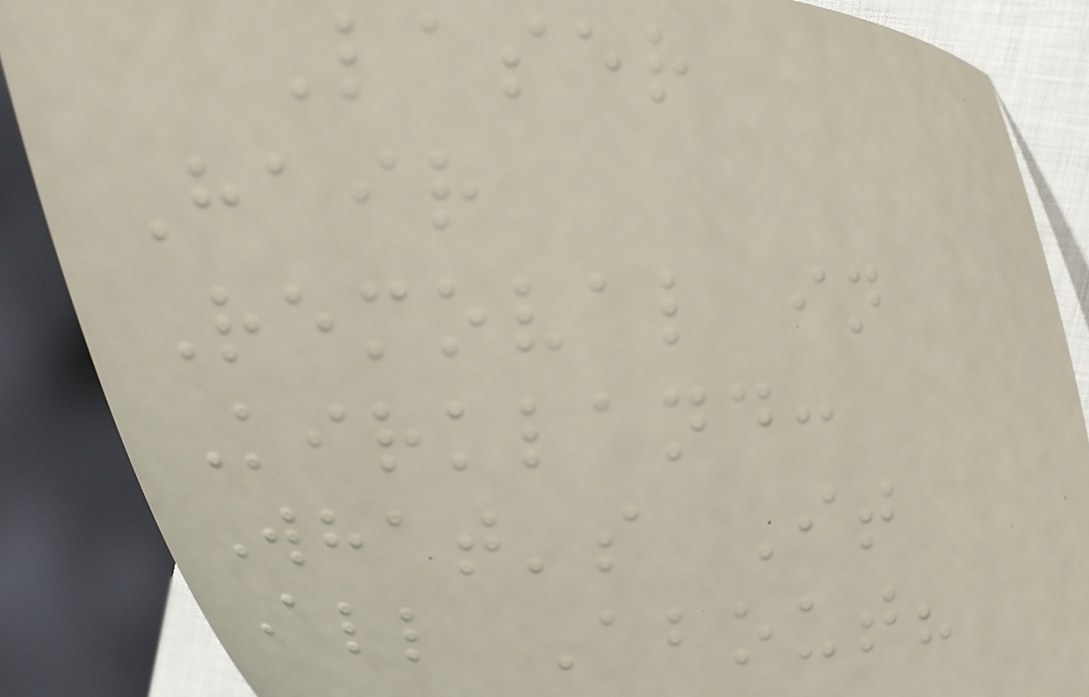Laser
Hair
Removal in
Kirkland:
What's It
All About?
